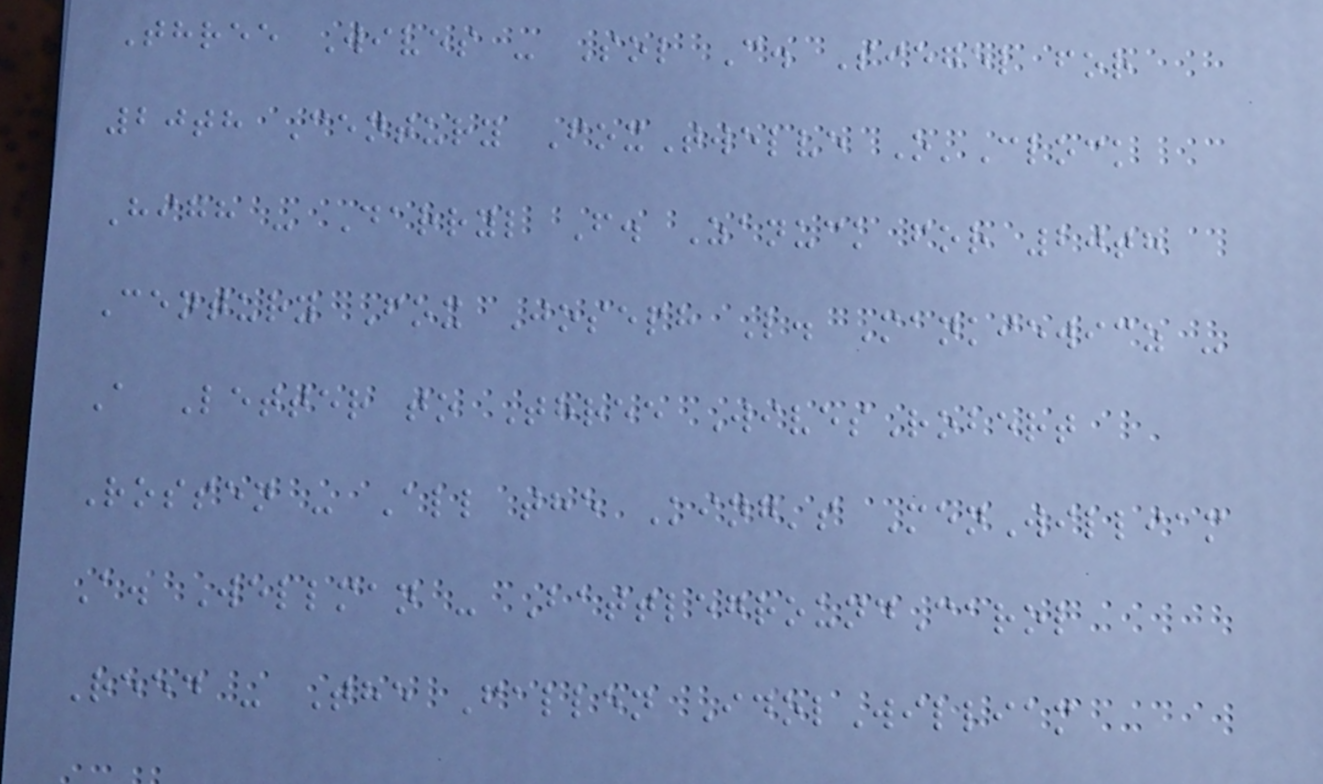Three Wives - Sol C. Siegel for
20th Century FoxTwelve O'Clock
High - Darryl F. Zanuck for 20th
Century Fox Joseph L. Mankiewicz -
A Letter to Three WivesRobert
Rossen - All the King's MenWilliam
A. Wellman - BattlegroundCarol
Reed - The Fallen IdolWilliam
